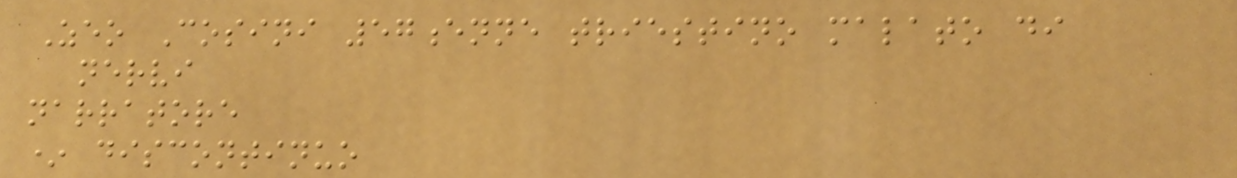Zeo Cosini 57enne triestino malato di
nervi
narratore
* discontinuo
